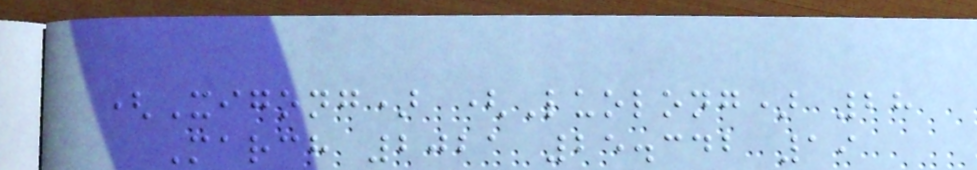(Xigong) (Luolong) 28
March 2021 25.342 19
